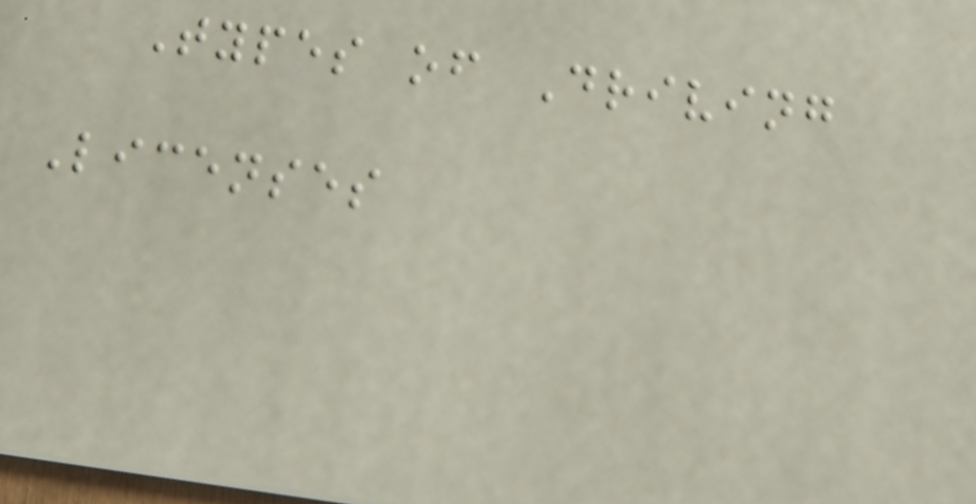Types of Driving
Licenses
